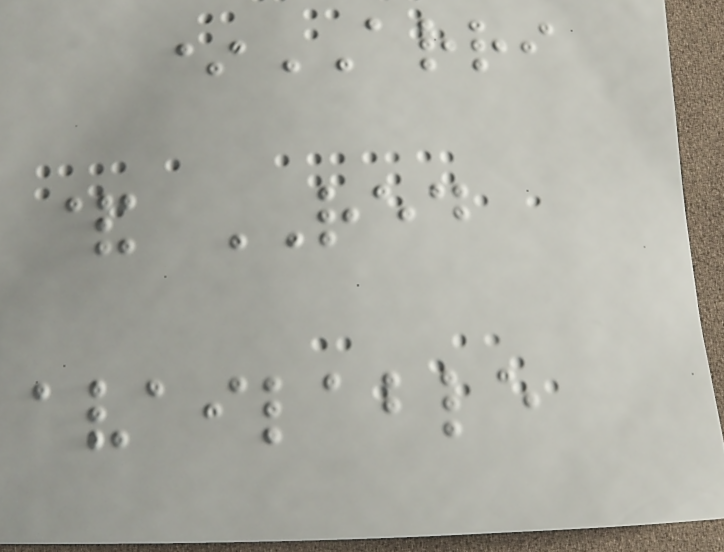*ARRI
& RED
available
